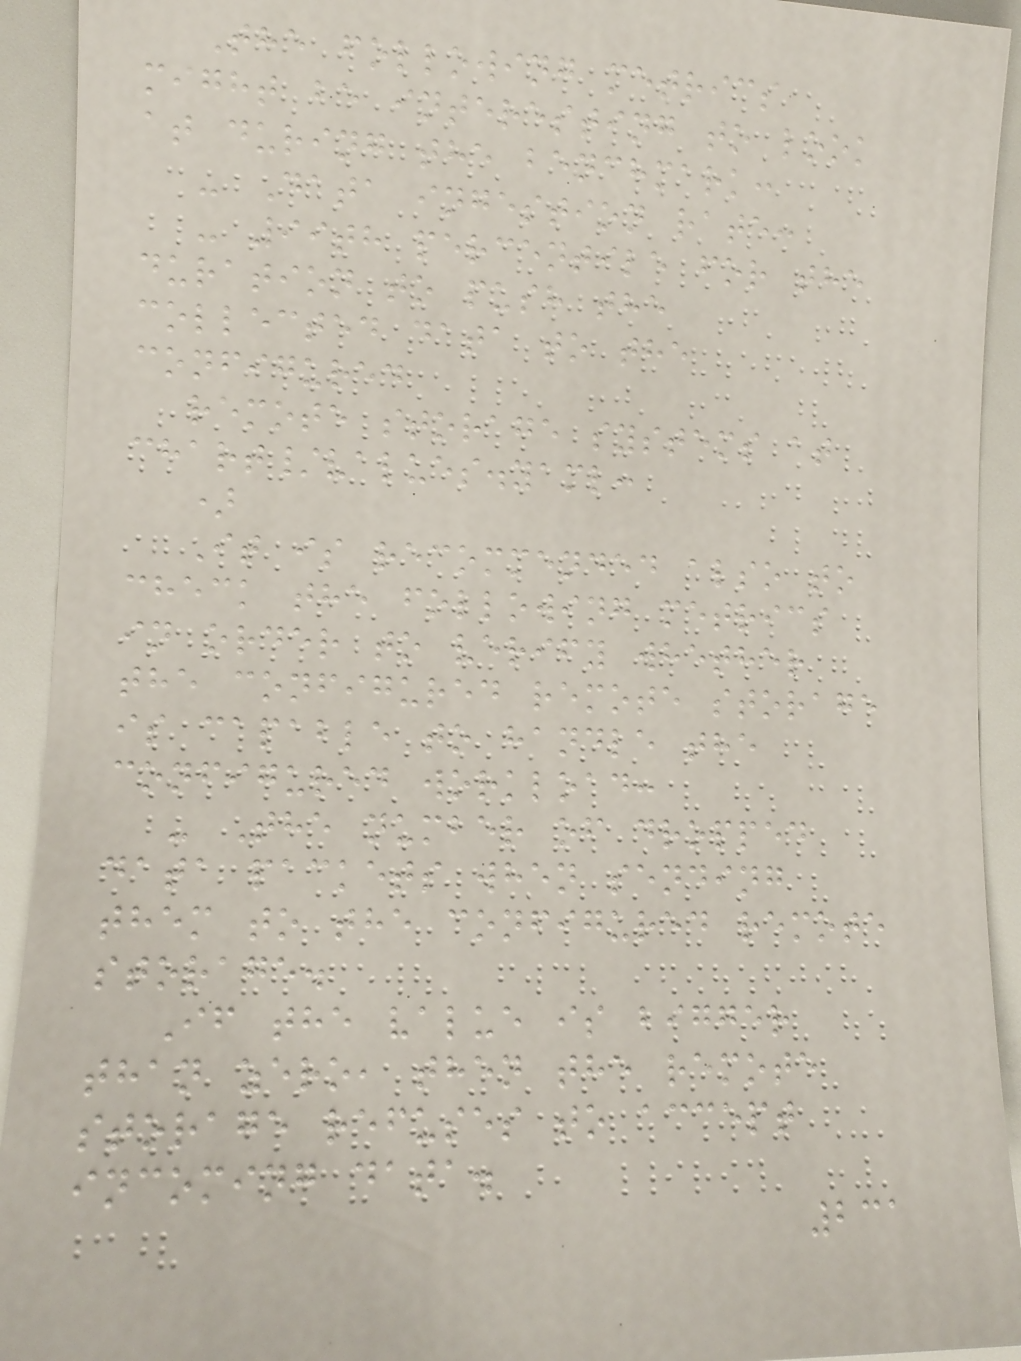The following metrics
might be interesting to look
at during the benchmark:
- Data ingestion rate:
- 99th percentile for the
duration to push the
collected data to the
configured
remote storage systems at
chart/values.yaml:
)
It is recommended also to
check the following metrics
in order to verify whether
the configured remote storage
is capable to handle the
configured workload:
- The number of dropped
data packets when sending
them to the configured remote
storage.
If the value is bigger
than zero, then the remote
storage refuses to accept
incoming data.
231
